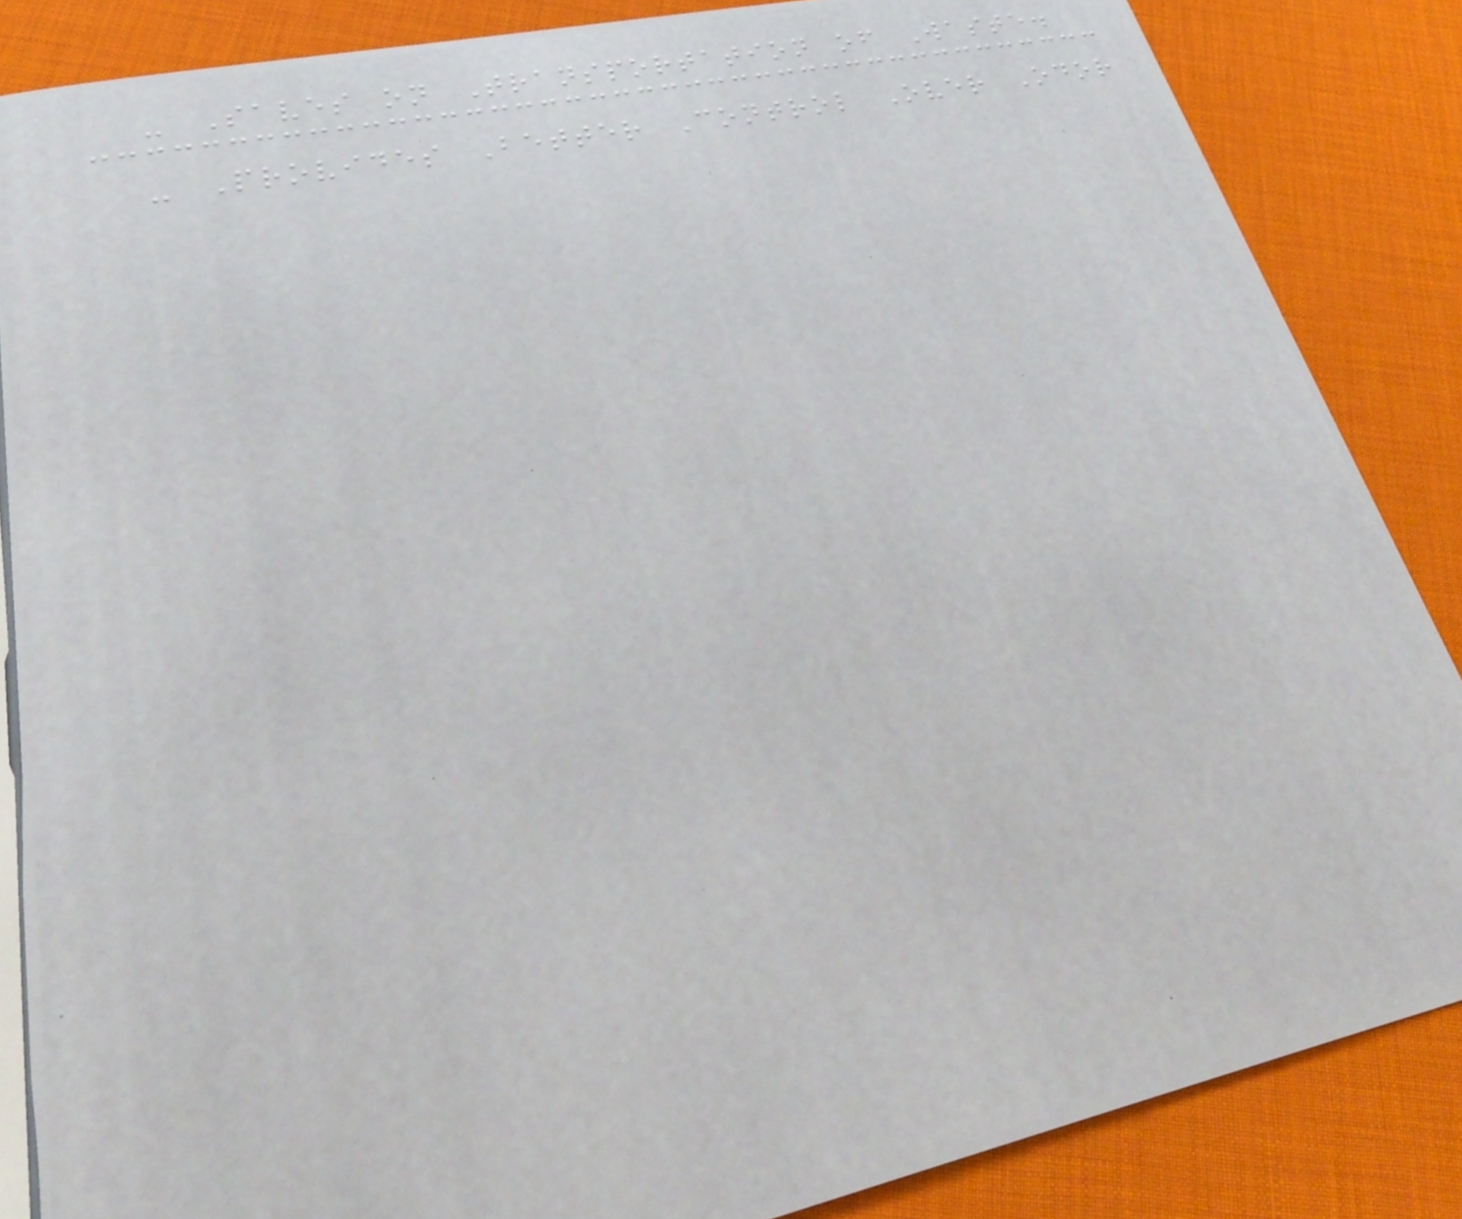- Saves on Transportation of Waste.
- Provides Better Control Over Odor
